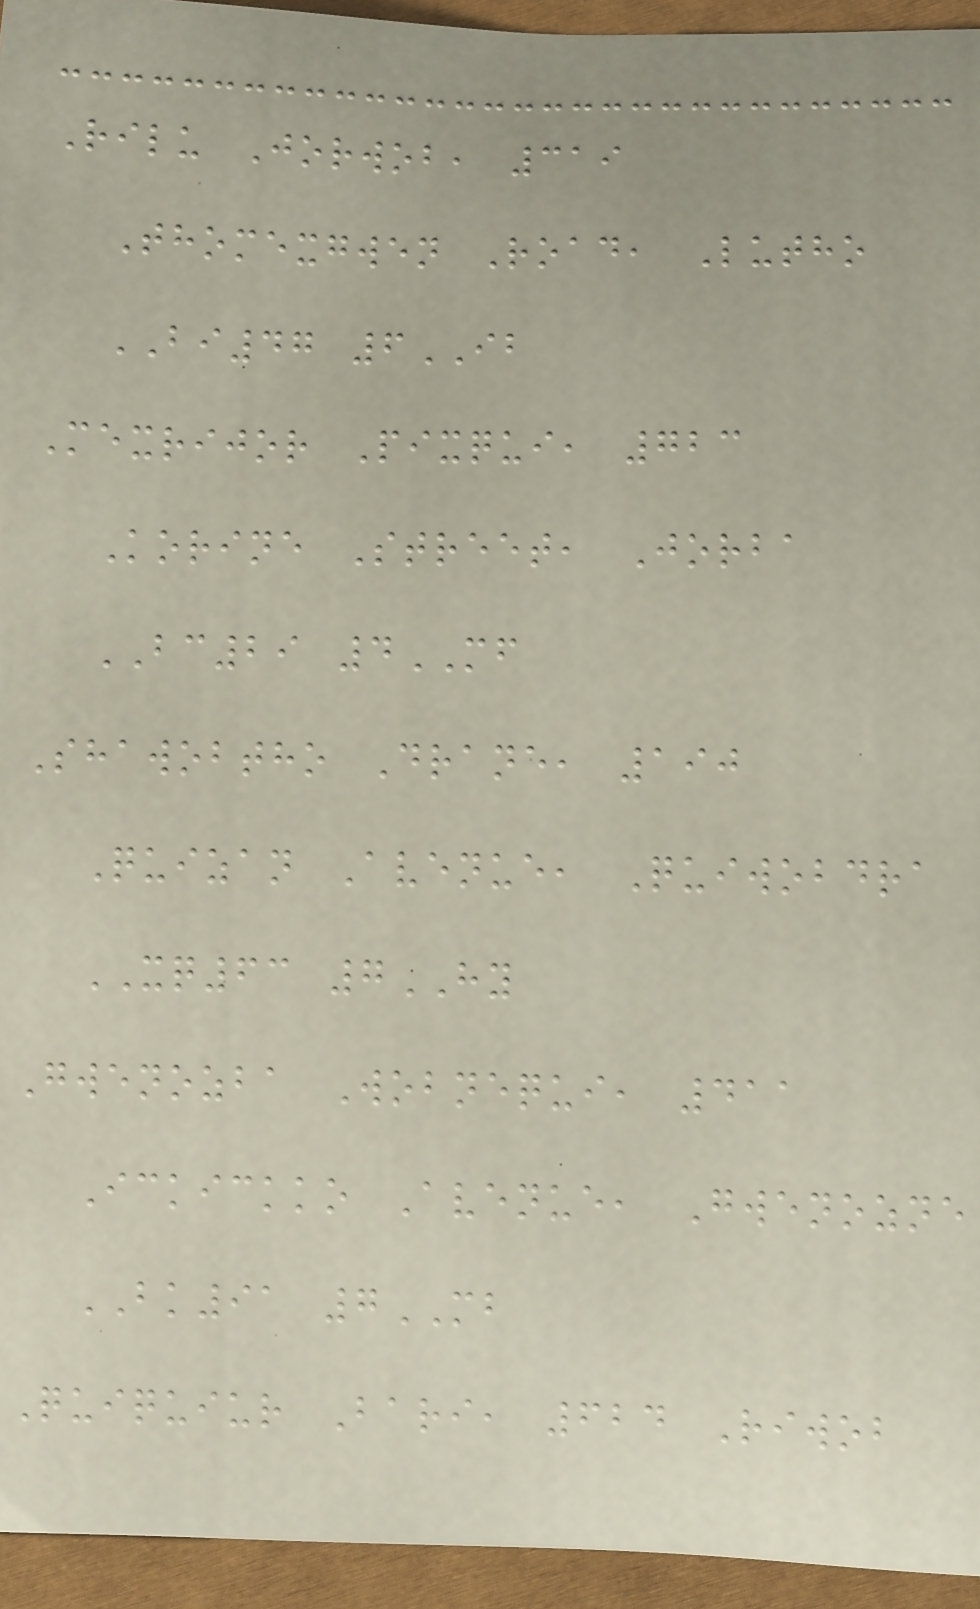Rilu Jorwob, 319
Thomexgwen Road, Lutho
BI47 6IB
Mexrijor Pixqui, 723
Korine Street, Jorba
BC29 4MF
Shawobtho Drane, 190
Quizan Avenue, Quiwobdra
XQ63 7HY
Gwenozba Wobnequi, 411
Ickickko Avenue, Gwenozne
BK91 7MB
Quiquiur Bari, 624 Riwob
